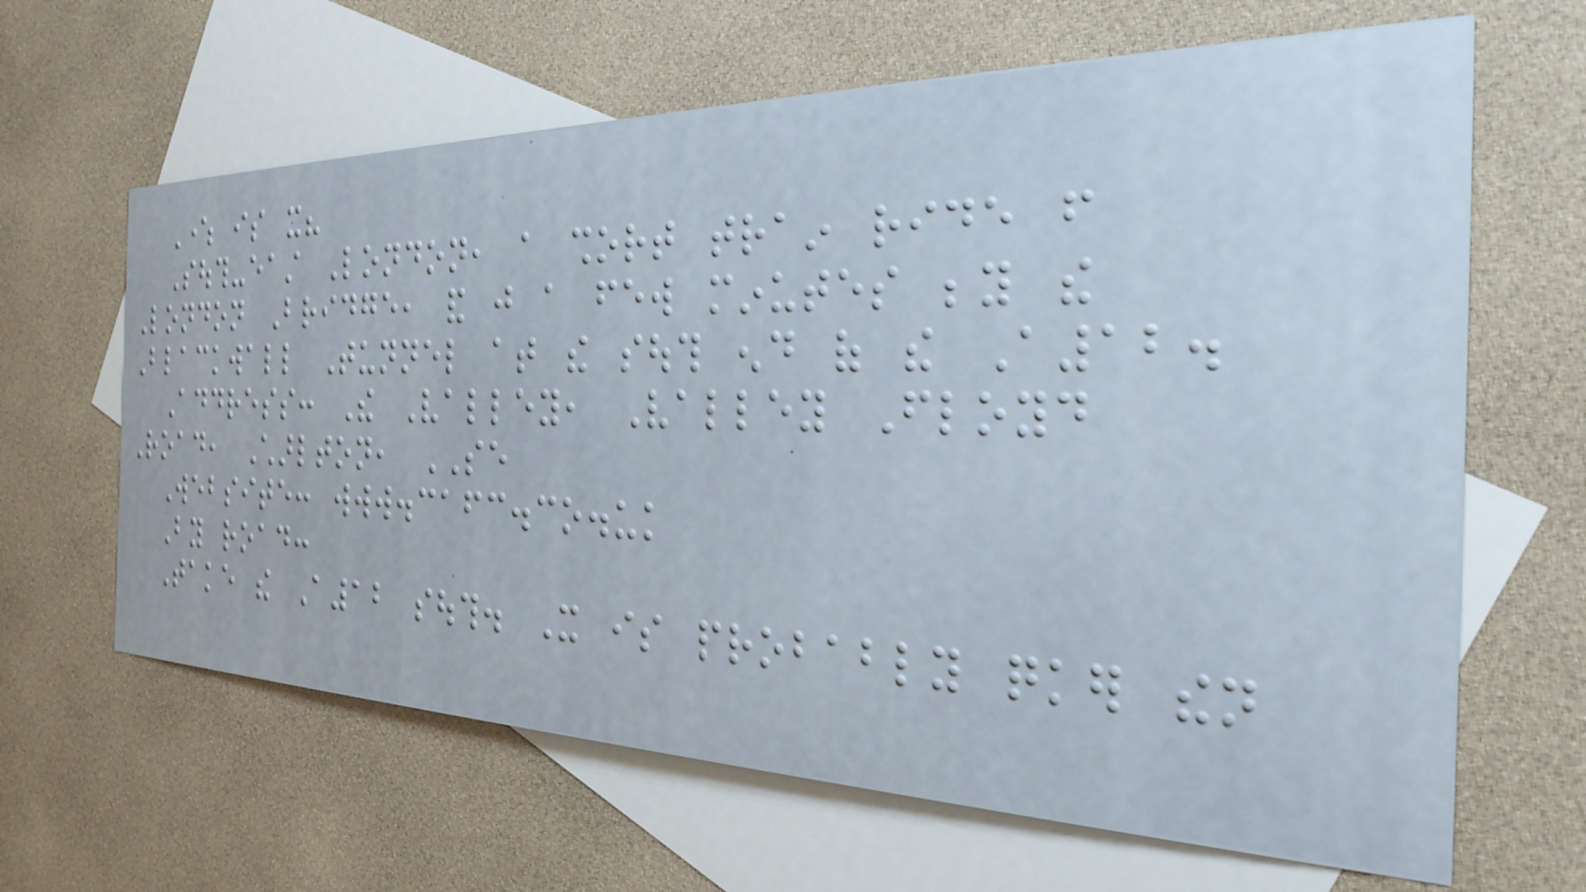Where is it?
South-east London, a short train ride from
London Bridge, and just a few minutes beyond the
Blackwall Tunnel at the south end of the A12.
Address: The Valley, Valley Floyd
Road, Charlton, SE
Website: www.cafc.co.uk
By road:
Take the A12 south. It is probably quicker then
